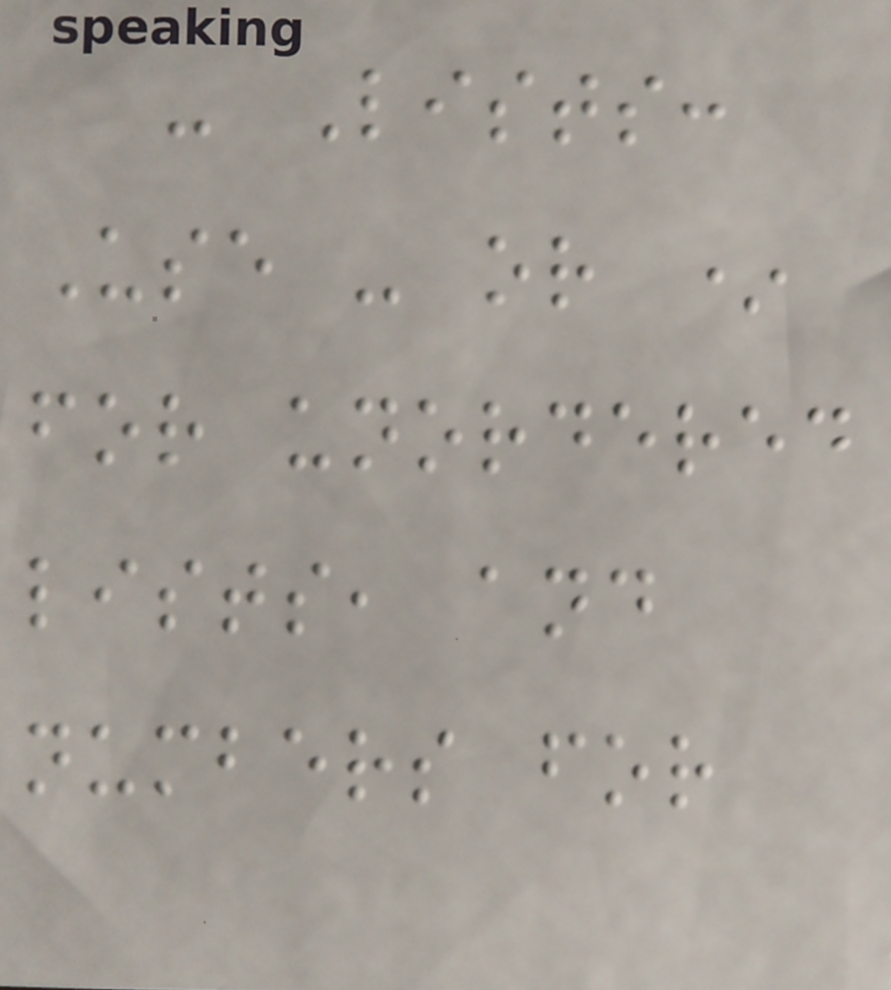- Lists:
Use - or *
for unordered
lists, and
numbers for
